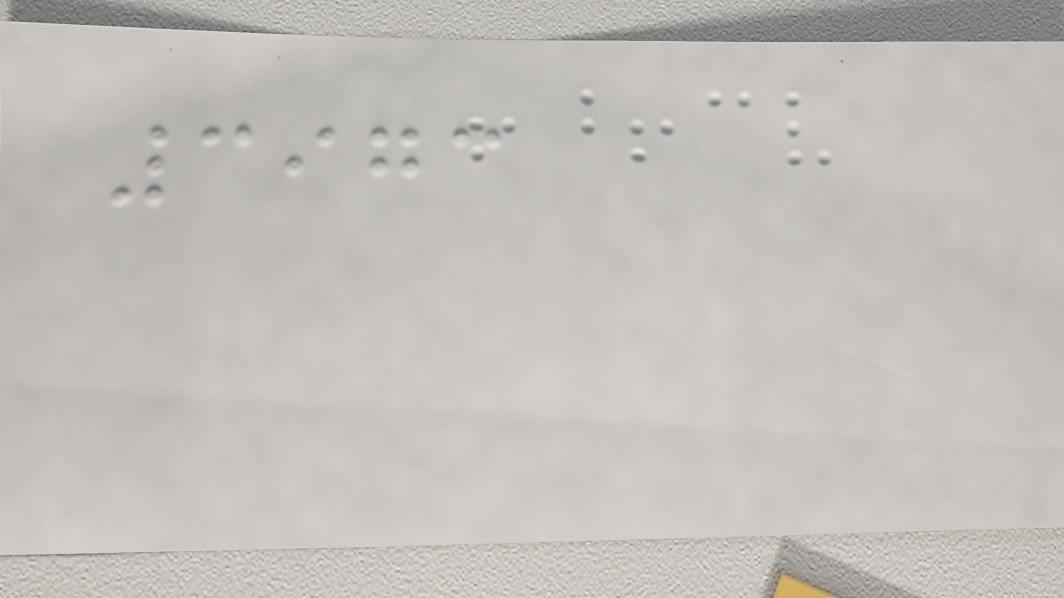3973
